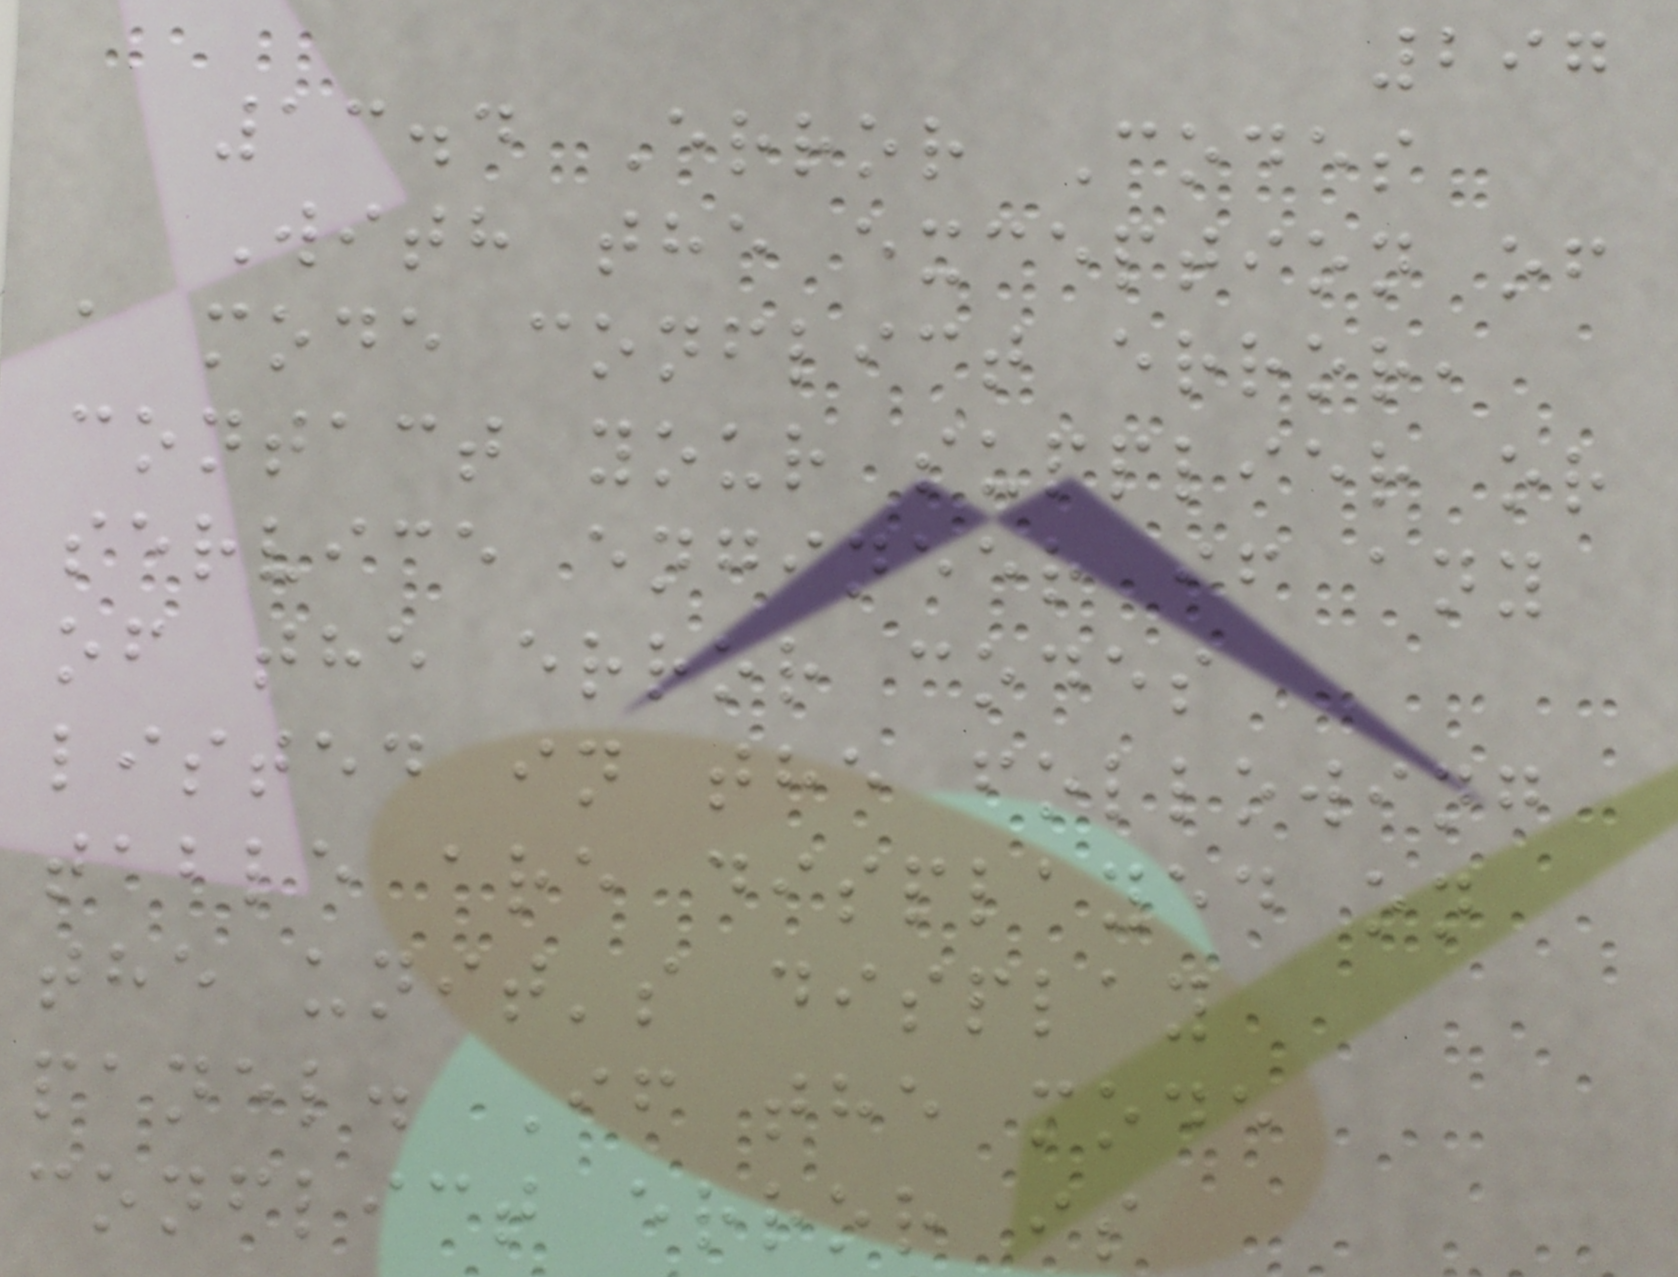297
13.4 Error Codes
With the exception of
a mode conflict error,
contact your supplier or
service engineer if any
of the error codes
listed in the following
table are displayed on
the unit's display
panel. If the mode
conflict error is
